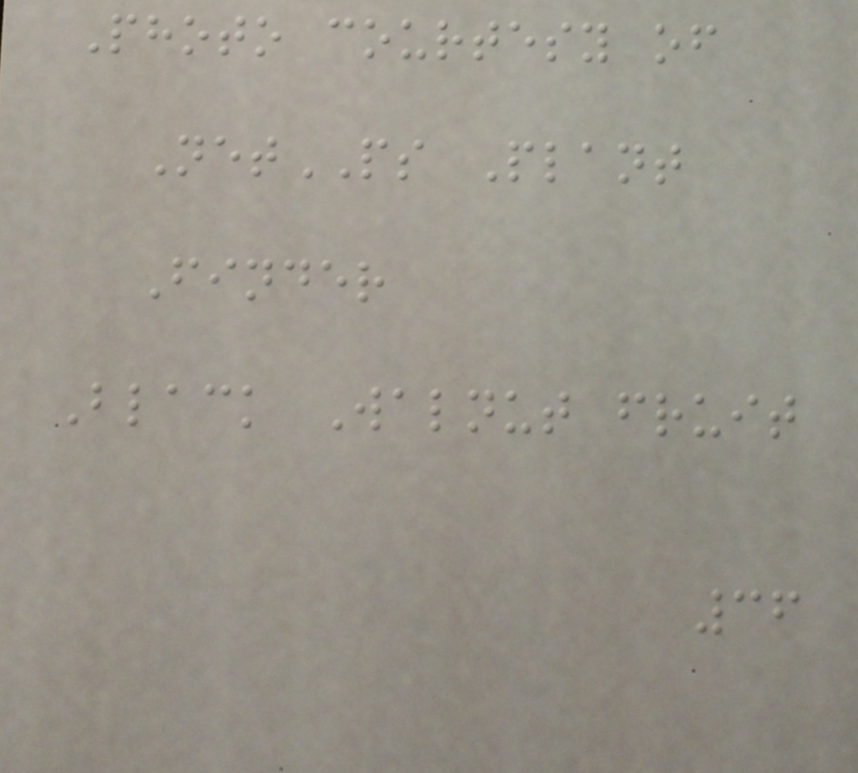Photo courtesy of
NetPS Plant
Finder
Black Walnut fruit
36
